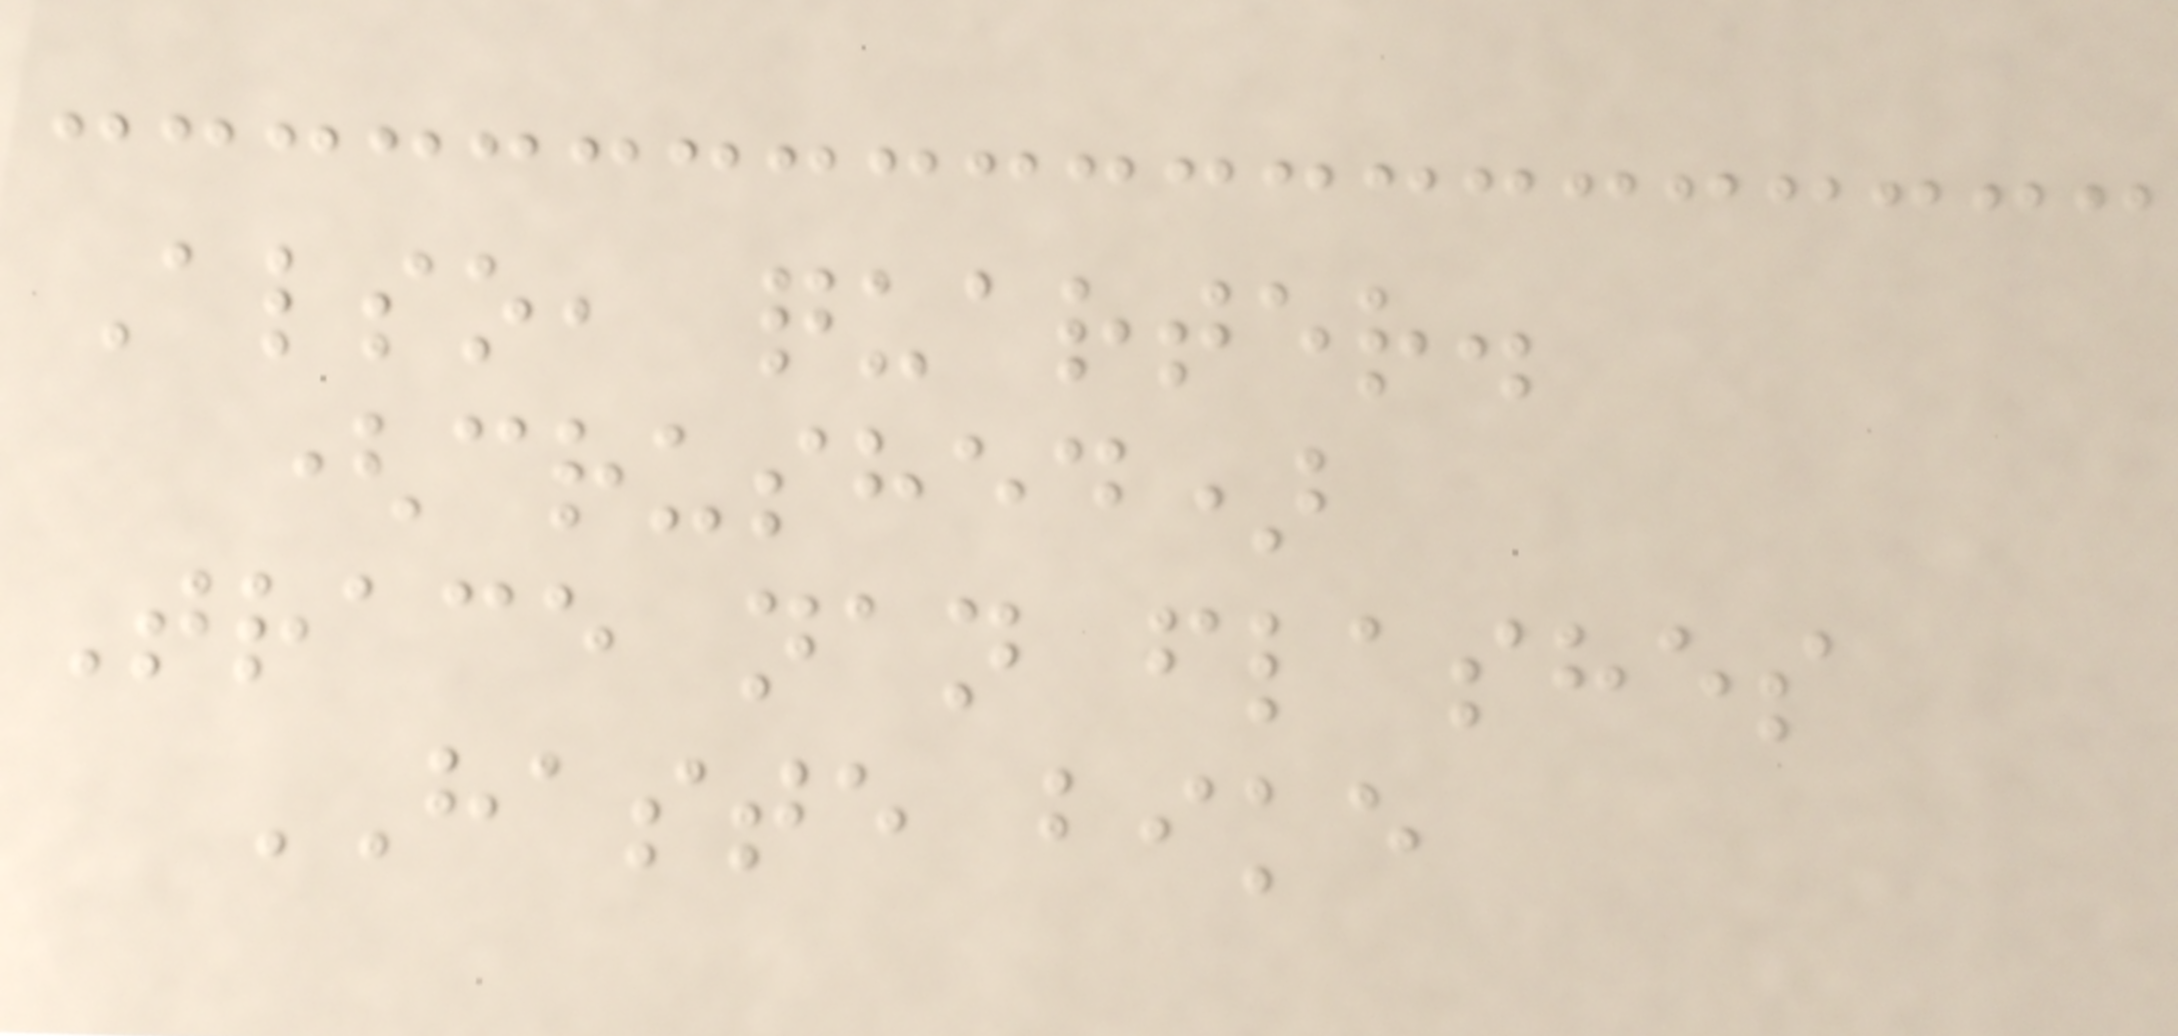Also, quarter.
(crushed)
Trace nan flashes
HASTE bike
